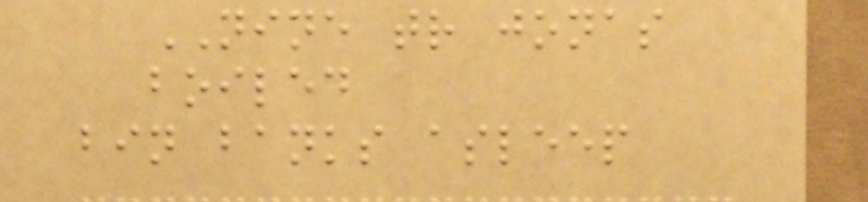NINE tr jonas
boiled
bin banks asleep
